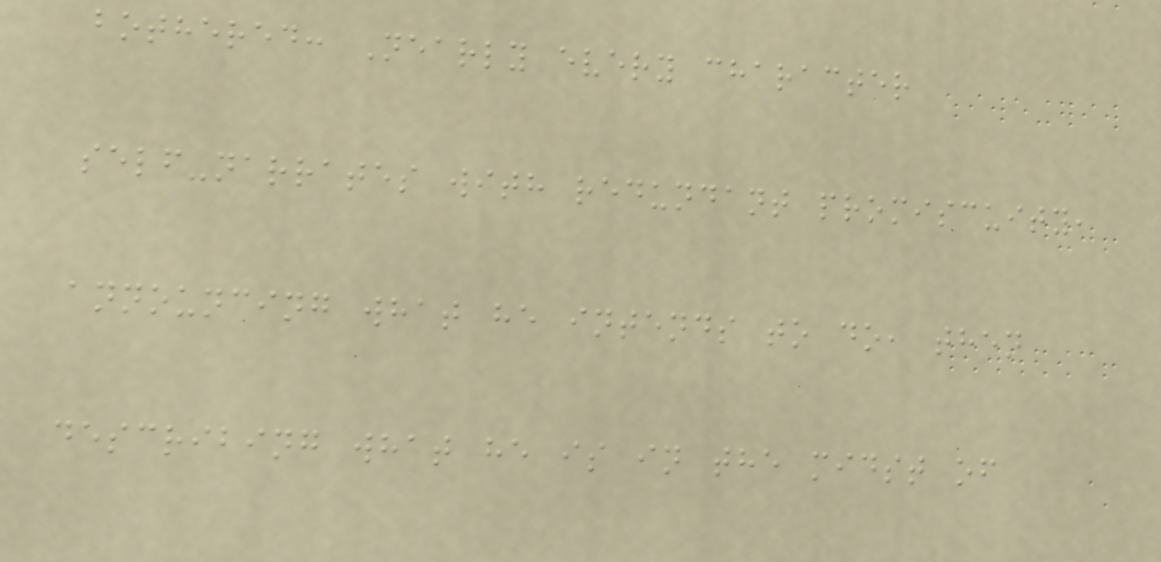bothered: Nearly every character
self-narrates with redundant promiscuity,
announcing what he intends to do, then
describing what he is in the midst of
